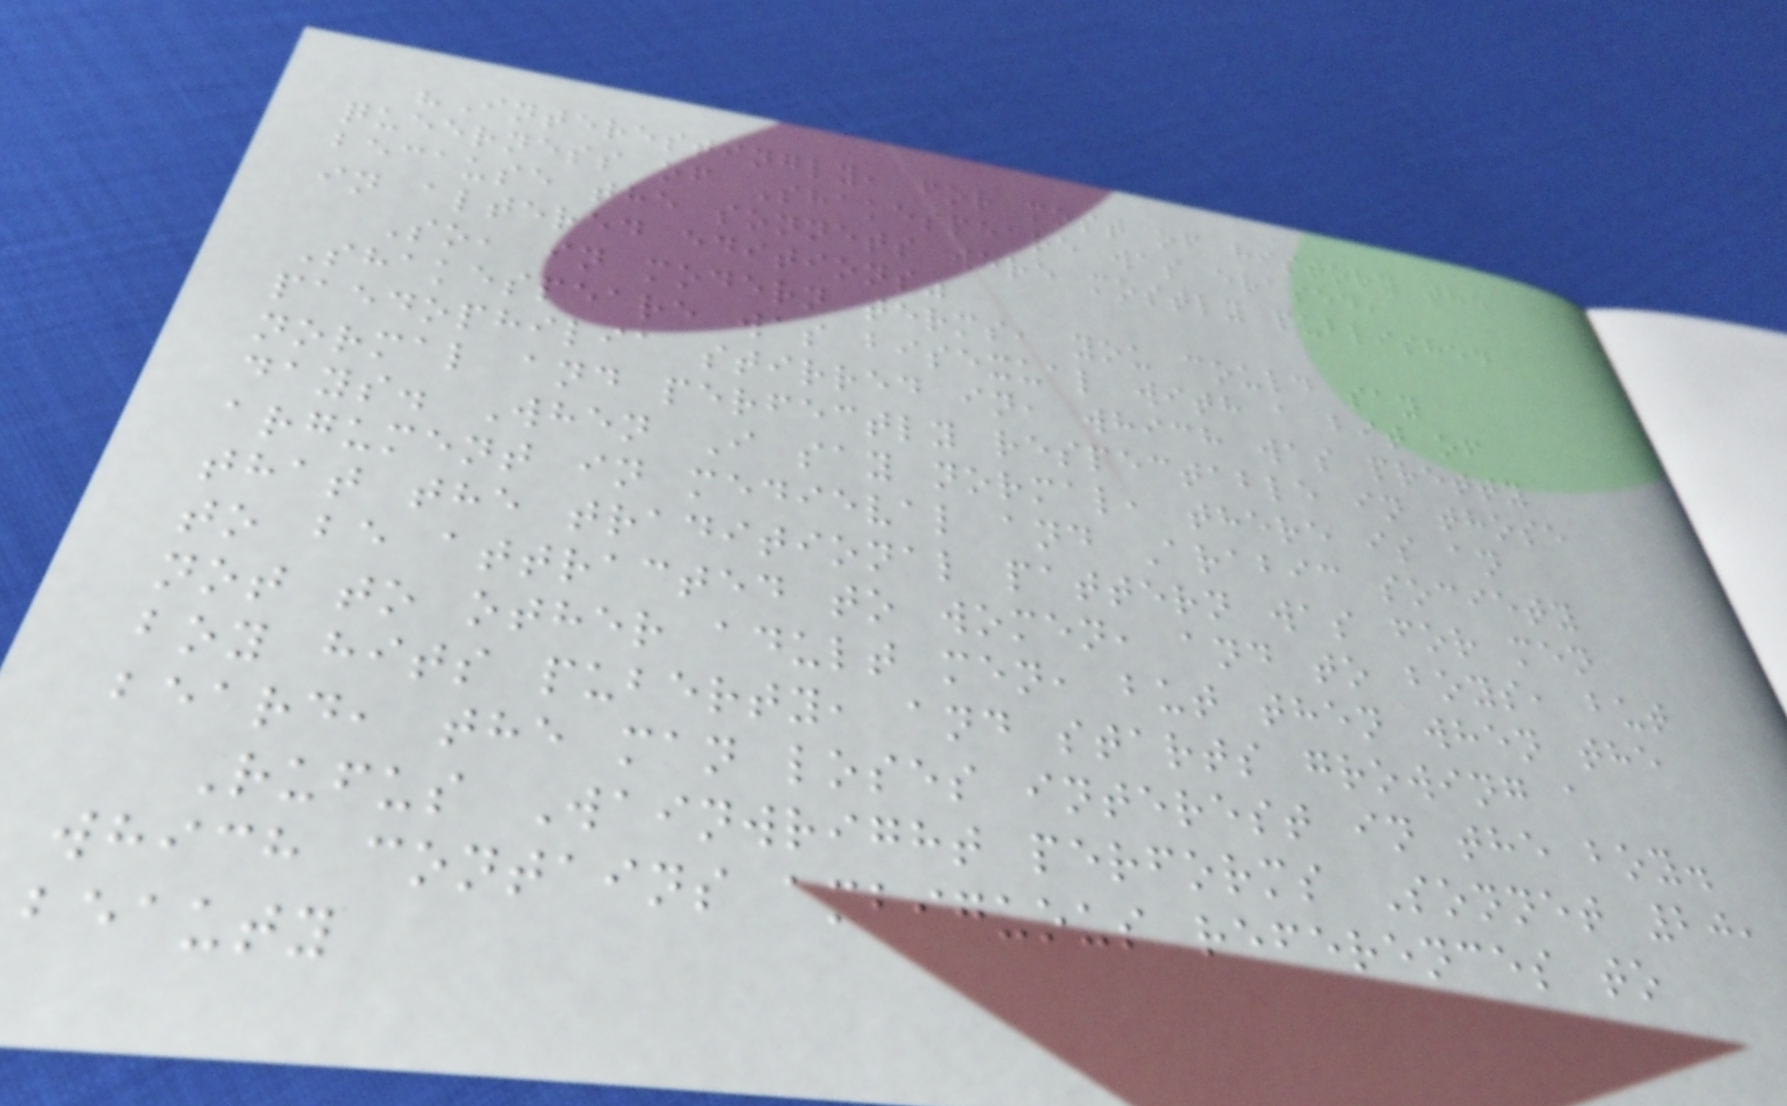"Interestingly, for most of history the
queerness of Shakespeare was erased,
because the sonnets were mostly published
in altered editions"
So, in modern terms, you could say
Shakespeare was bisexual with a bit of
paedophilia stirred in, which was pretty
normal and perfectly respectable in those
days. When I say normal, there is an
argument in medieval and Arabic society
that the traditional pattern was for men
to be attracted to women, and to boys, but
not to other adult men, but then when the
boy hits puberty, and starts growing a
beard, the man loses interest in the boy.
Rufus Wainwright performs Sonnet 20,
which contains ambiguous references to
beauty
